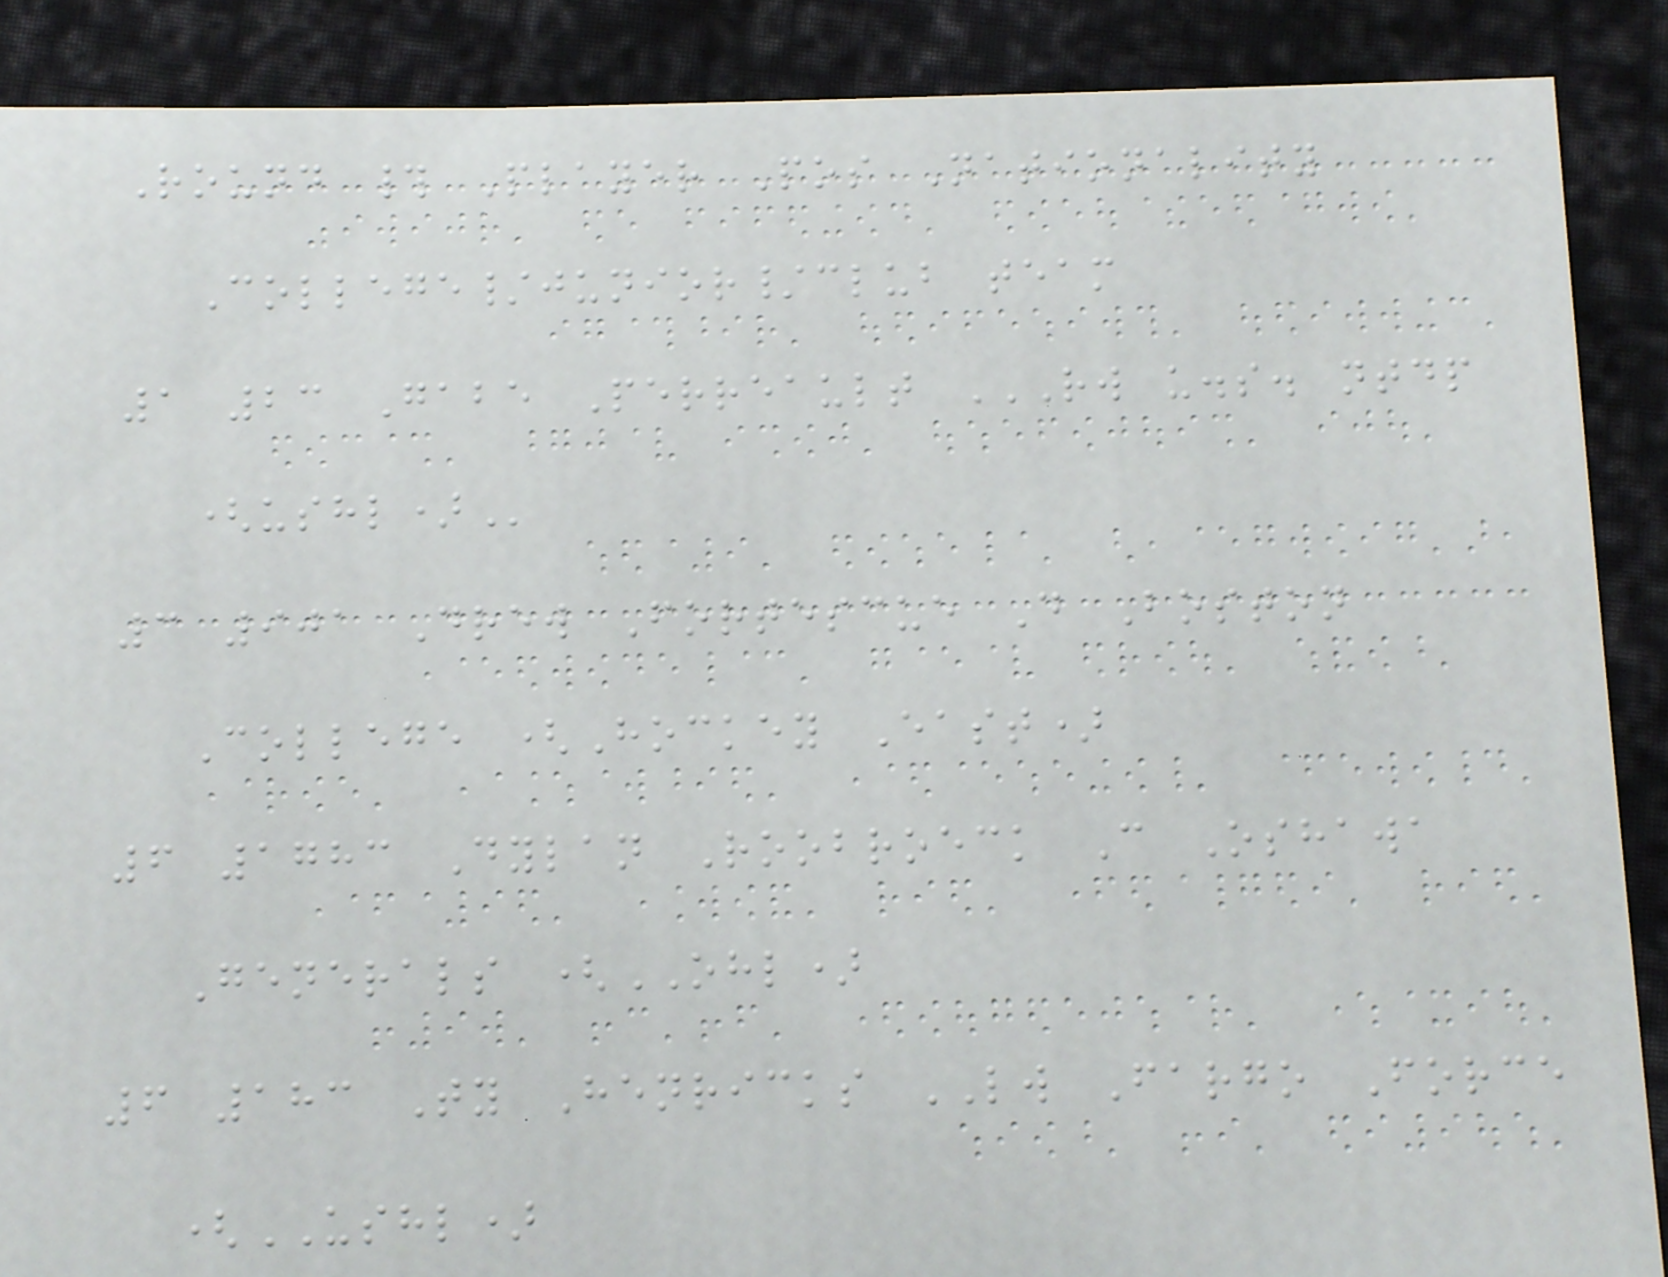Round # Player Pos Nationality
College/junior/club team
1 23 Gabe Perreault RW U.S. NTDP
(USHL)
3 901 Drew Fortescue D Boston
College (Hockey East)
6 1783 Dylan Roobroeck C Oshawa
Generals (OHL)
6 183 Ty Henricks LW Fargo Force
(USHL)
